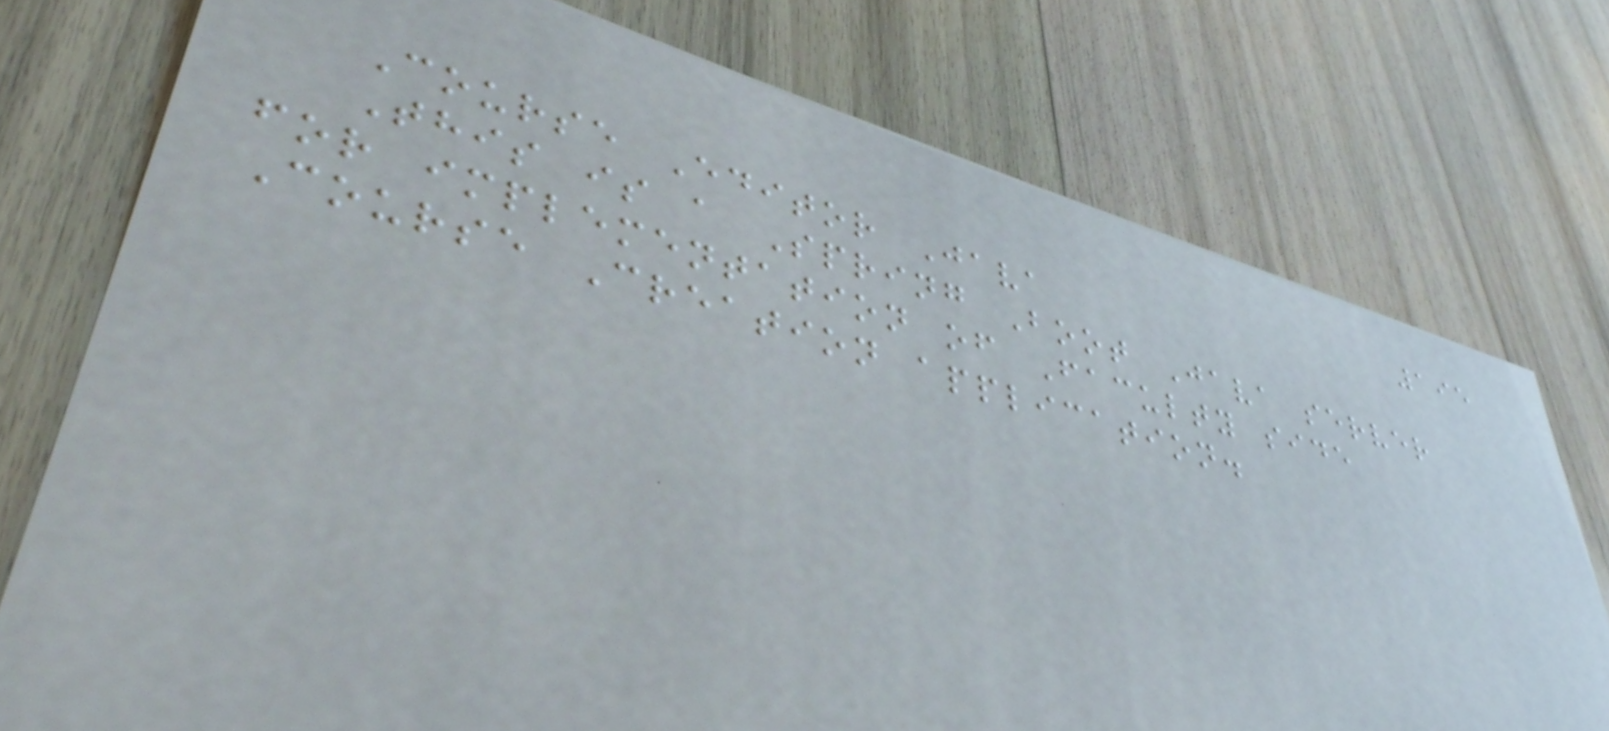195
Course Editor Java
This is a Spring Boot Java server
for implementation of Faculty side
Course Creation application.
